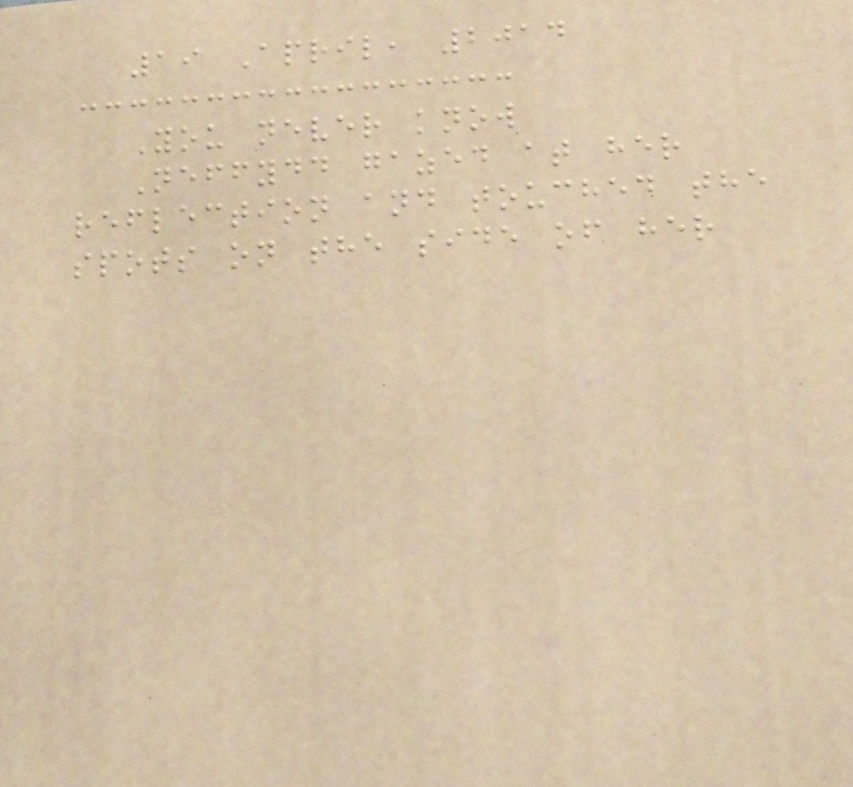19 April, 2014
You never know
Neffydd gazed at her
reflection and touched the
spots on the side of her
